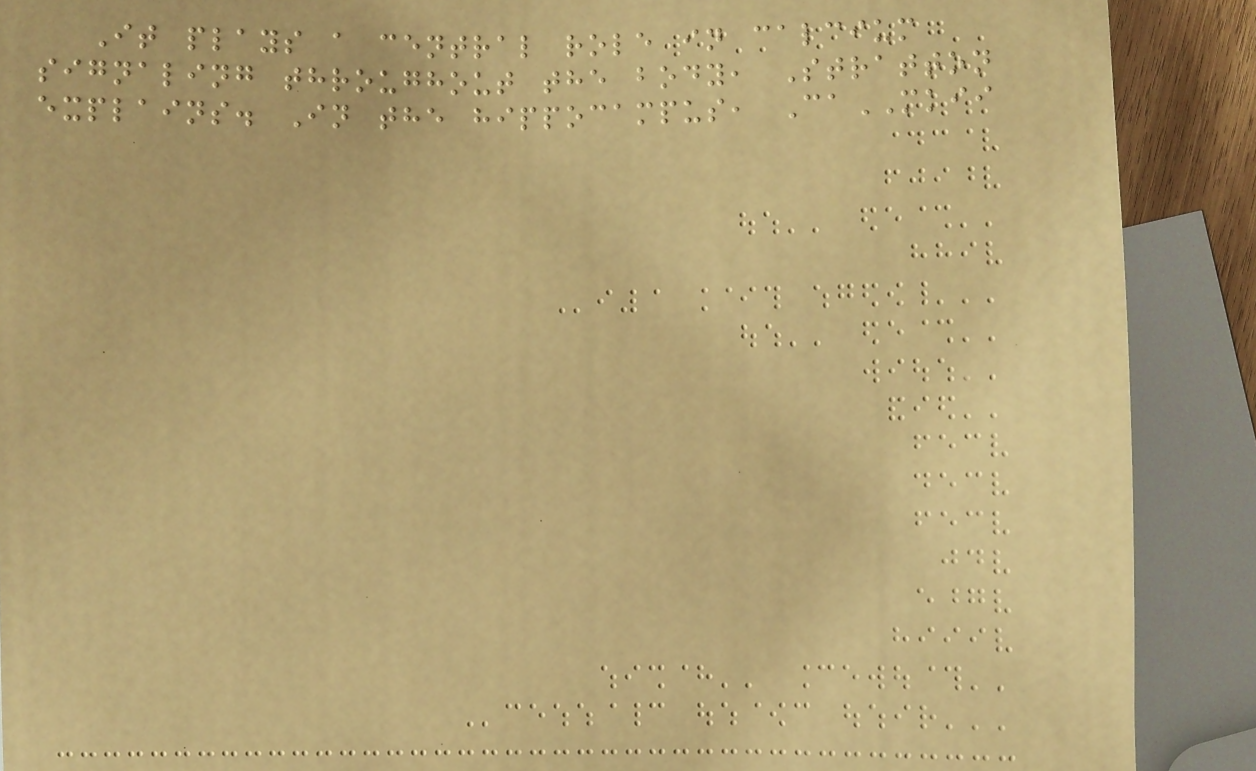It plays a central role in calcium
signaling throughout the body, Stratton
explains. In the hippocampus, CaMKII
